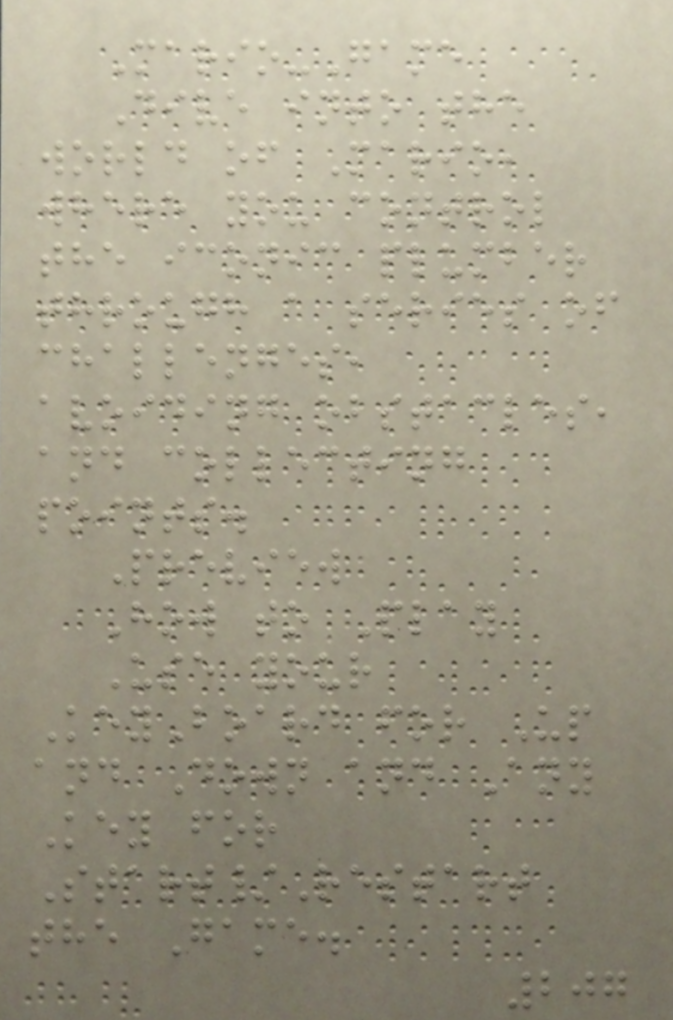Mario-Game
Dive into the
world of Mario,
where you control
the iconic plumber
through a series of
challenges,
avoiding obstacles,
and collecting
points.
Preview
How to Play
Use your
KeyBoard for Up
and Down and Any
Key for
Start/Restart
the Game.
207
